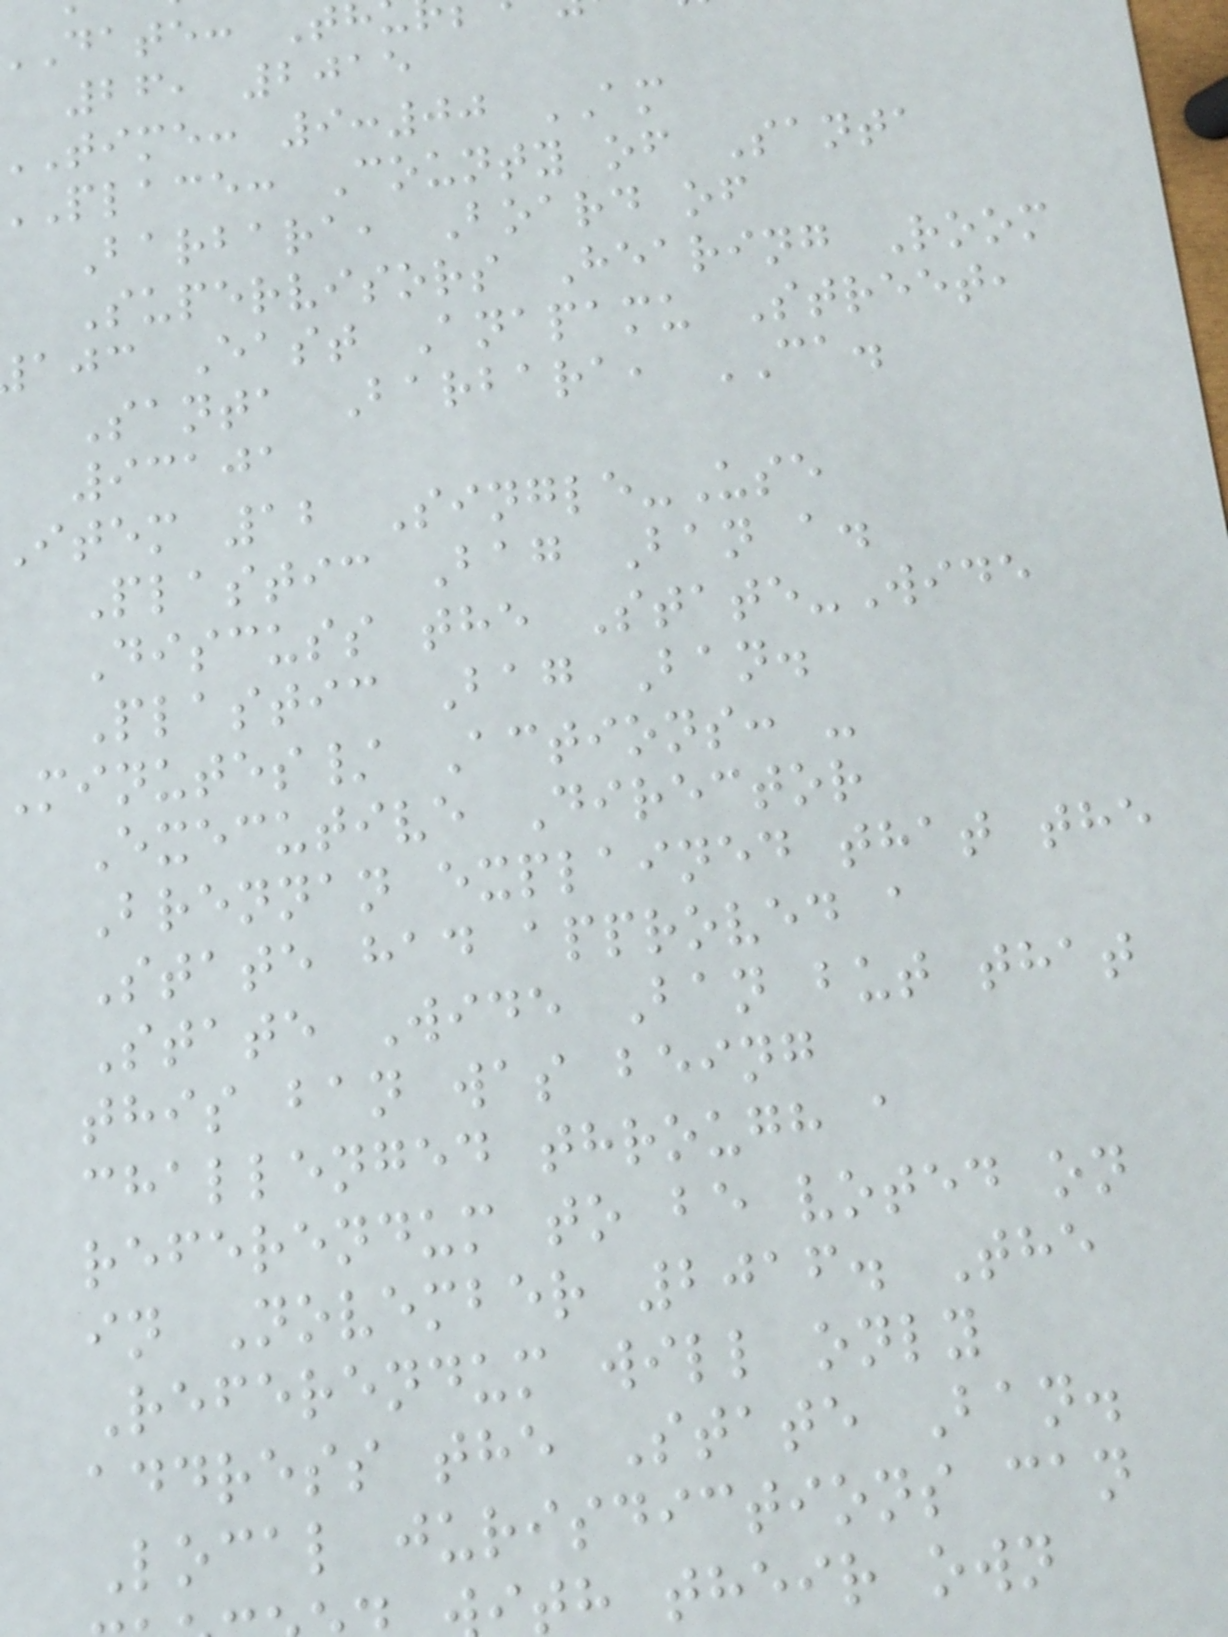date: T
26, 2015
time: 9:00 AM
place: County of Santa
Barbara, Board of
Supervisors Hearing Room
ajc East Anapamu Street,
Santa Barbara, CA.
93101
item 12 Single-Use
Plastic Bag Ban a.
Discuss the State-Wide
Plastic Bag Ban.
minutes/ Actions: -
Executive Director
Brennan explained that the
State had approved a
State Wide Ban but that
this ban was being
challenged through a
referendum to be voted on
in November 2016. The
Referendum will only
address the State Ban.
Local jurisdictions can
th their own
